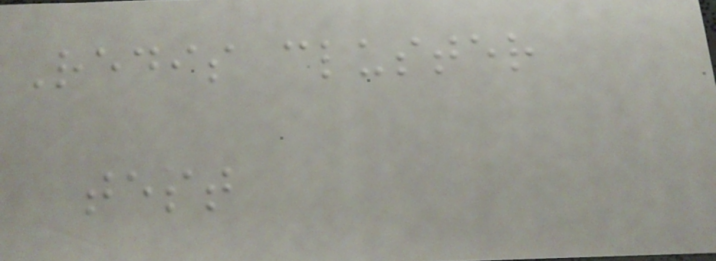Redis cluster
test
